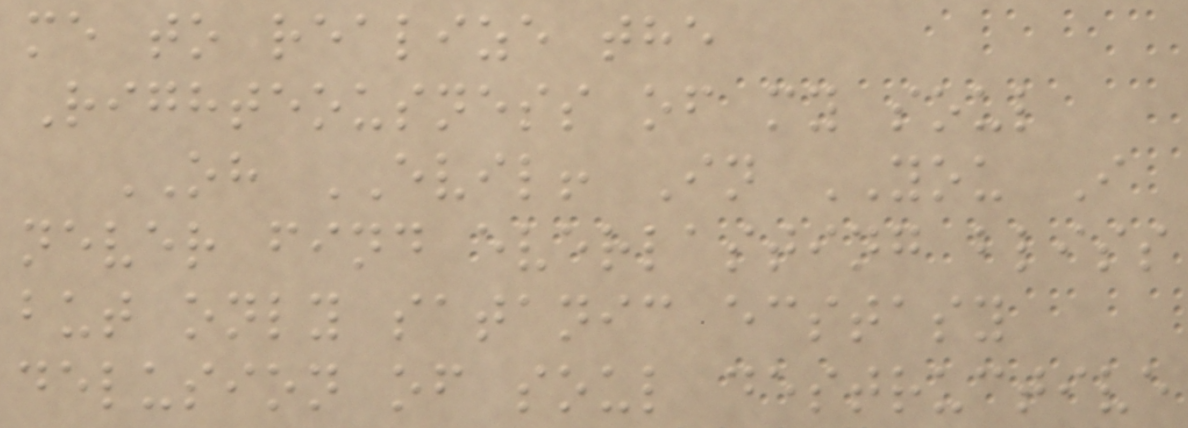me to realize the
Righteousness of my soul
OH EVIL! In YOU I
never find everlasting bliss
but only satanic ecstasy
delusion of soul destructive
